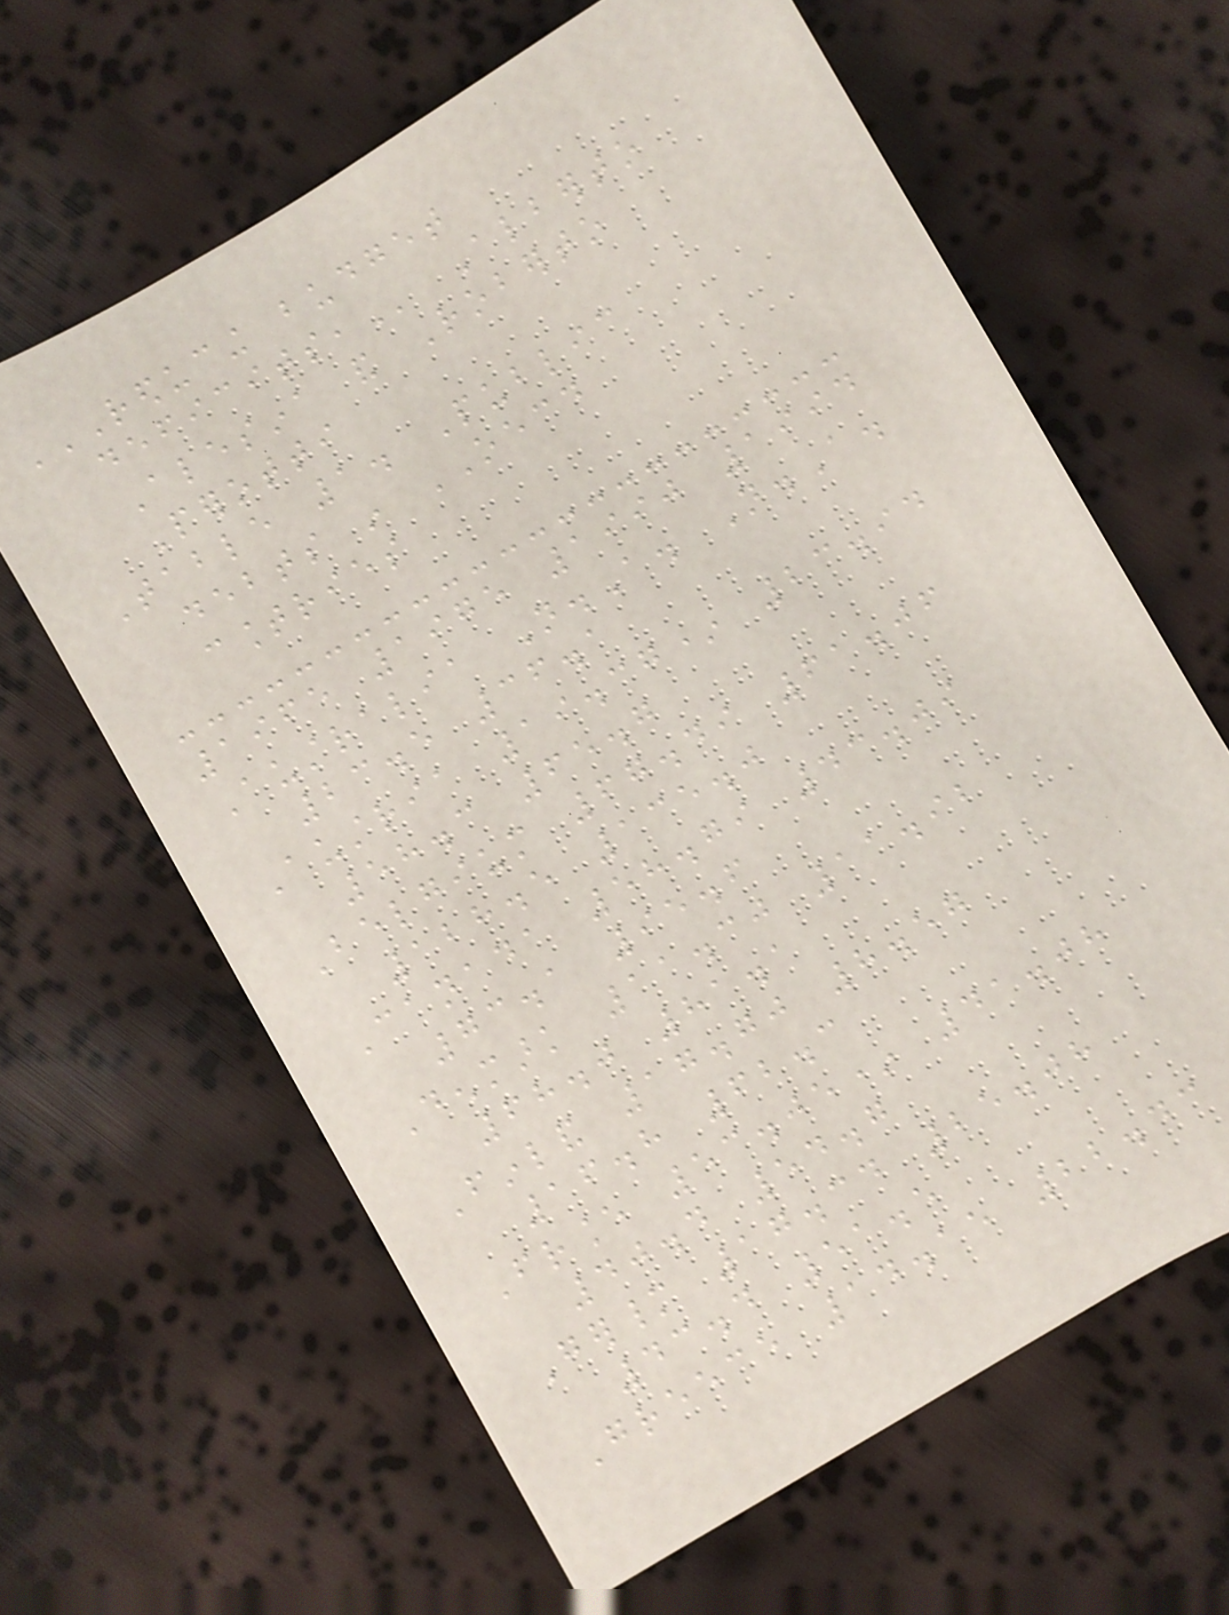REDUCING BUDGET
DEFICITS, Alberto
Alesina and Roberto
Perotti
Table 1. Public
debts in OECD
countries
1965 1975 1990 1994
Australia N.A. N.A.
23.5 36.1
Austria 19.37* 23.94
58.3 65.7
Belgium 67.49 61.06
128.5 135.0
Canada 58.79 43.09
73.1 95.6
Denmark 11.30 11.92
68.0 81.1
Finland 17.70 8.57
16.8 62.3
France 53.05* 41.08
40.4 54.7
Germany 17.34 25.08
43.4 51.5
Greece 14.15 22.43
